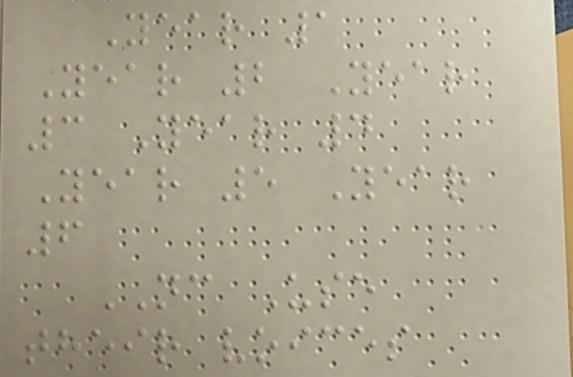Year 1
Year 2 Year
3 Year 4
Year 5 Year
6
NC Use
their voices
